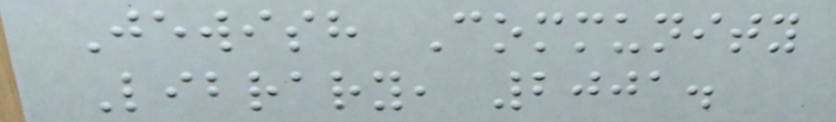Jewish Community
Library, 2001.
